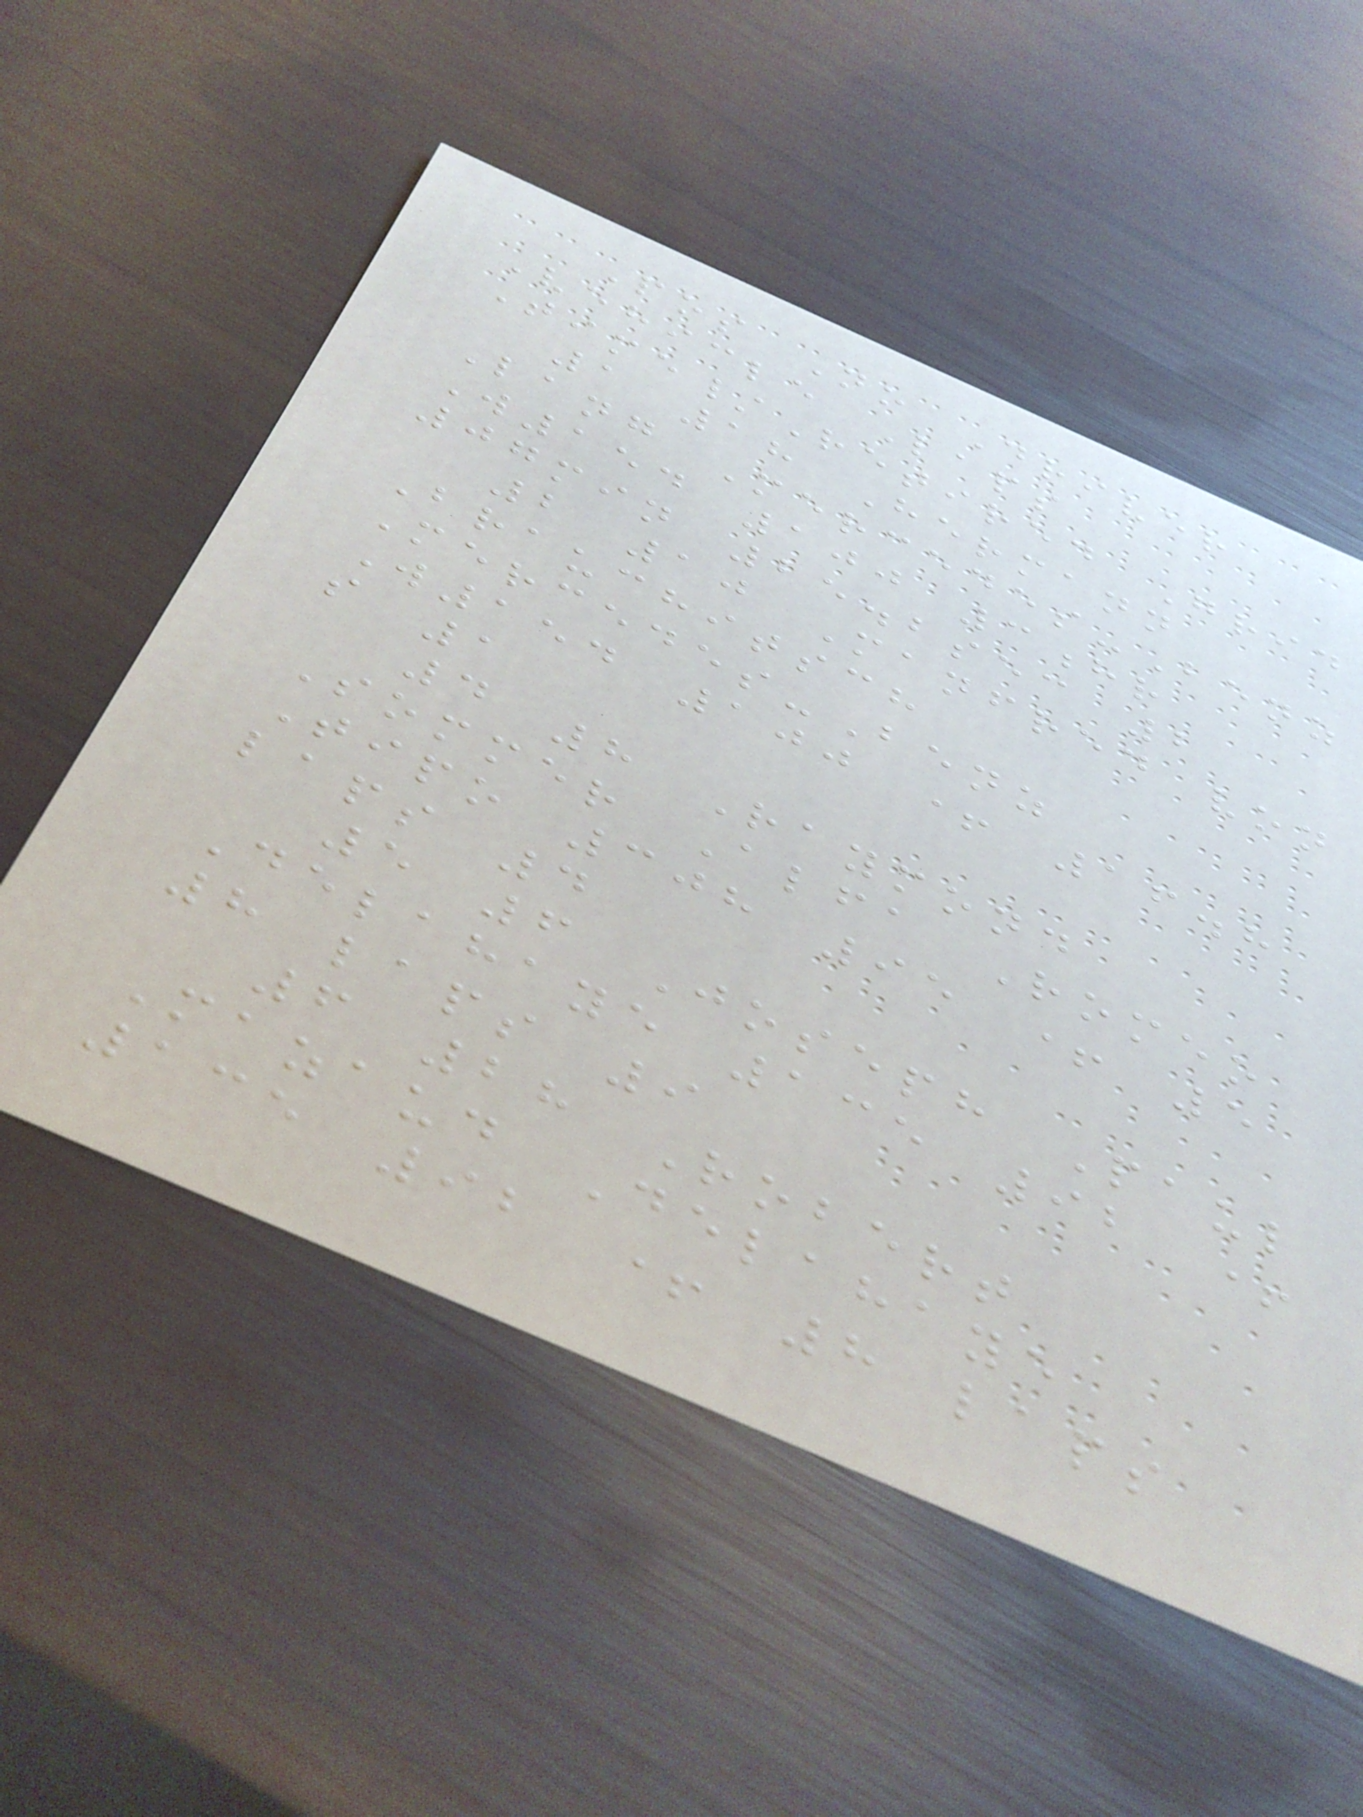Pos No Driver
Vehicle Laps
Time/Retired Grid
1 18 Hermann
Lang Mercedes-Benz
W154 100 3hr
07min 25.2sec 2
2 10 Manfred von
Brauchitsch
Mercedes-Benz
W154 100 + 16.8
s 1
4 8 Raymond
Sommer Alfa Romeo
Tipo 308 95 + 5
laps 4
5 6 Joseph Paul
Delahaye 135 92 +
8 laps 9
6 28 Robert
Mazaud Delahaye
135 92 + 8 laps
